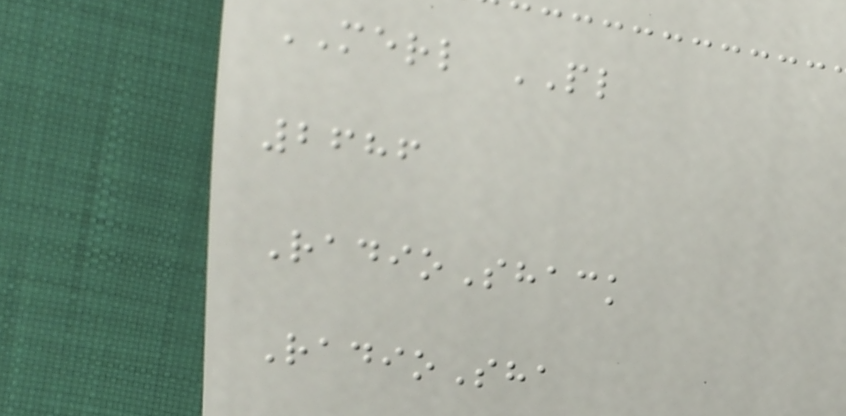MERL PL
2686
RadioShack
RadioSha
